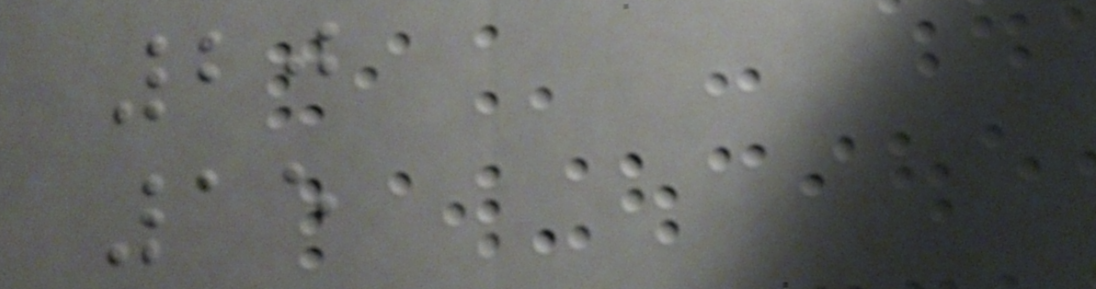20
15
